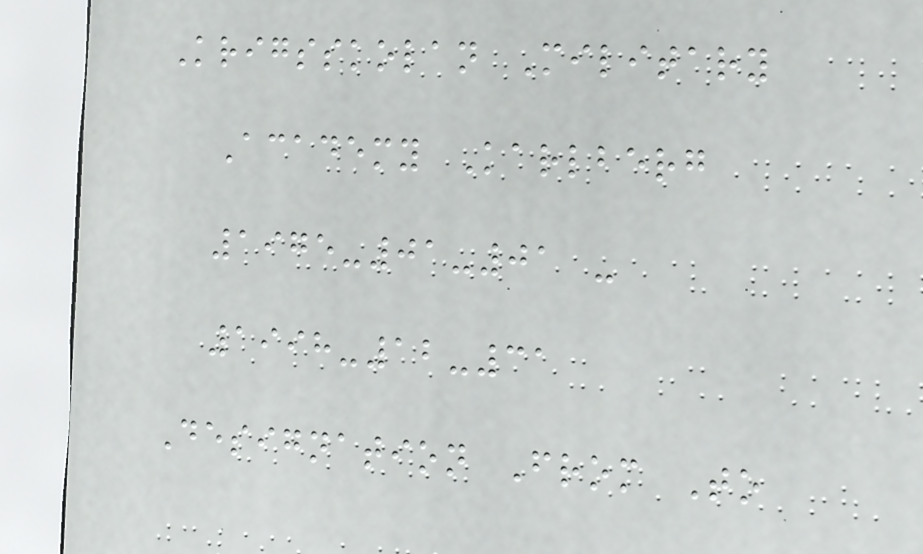Krigsskolan Military
Academy Karlberg
1975-01-01 -
1998-12-31
Designation From To
